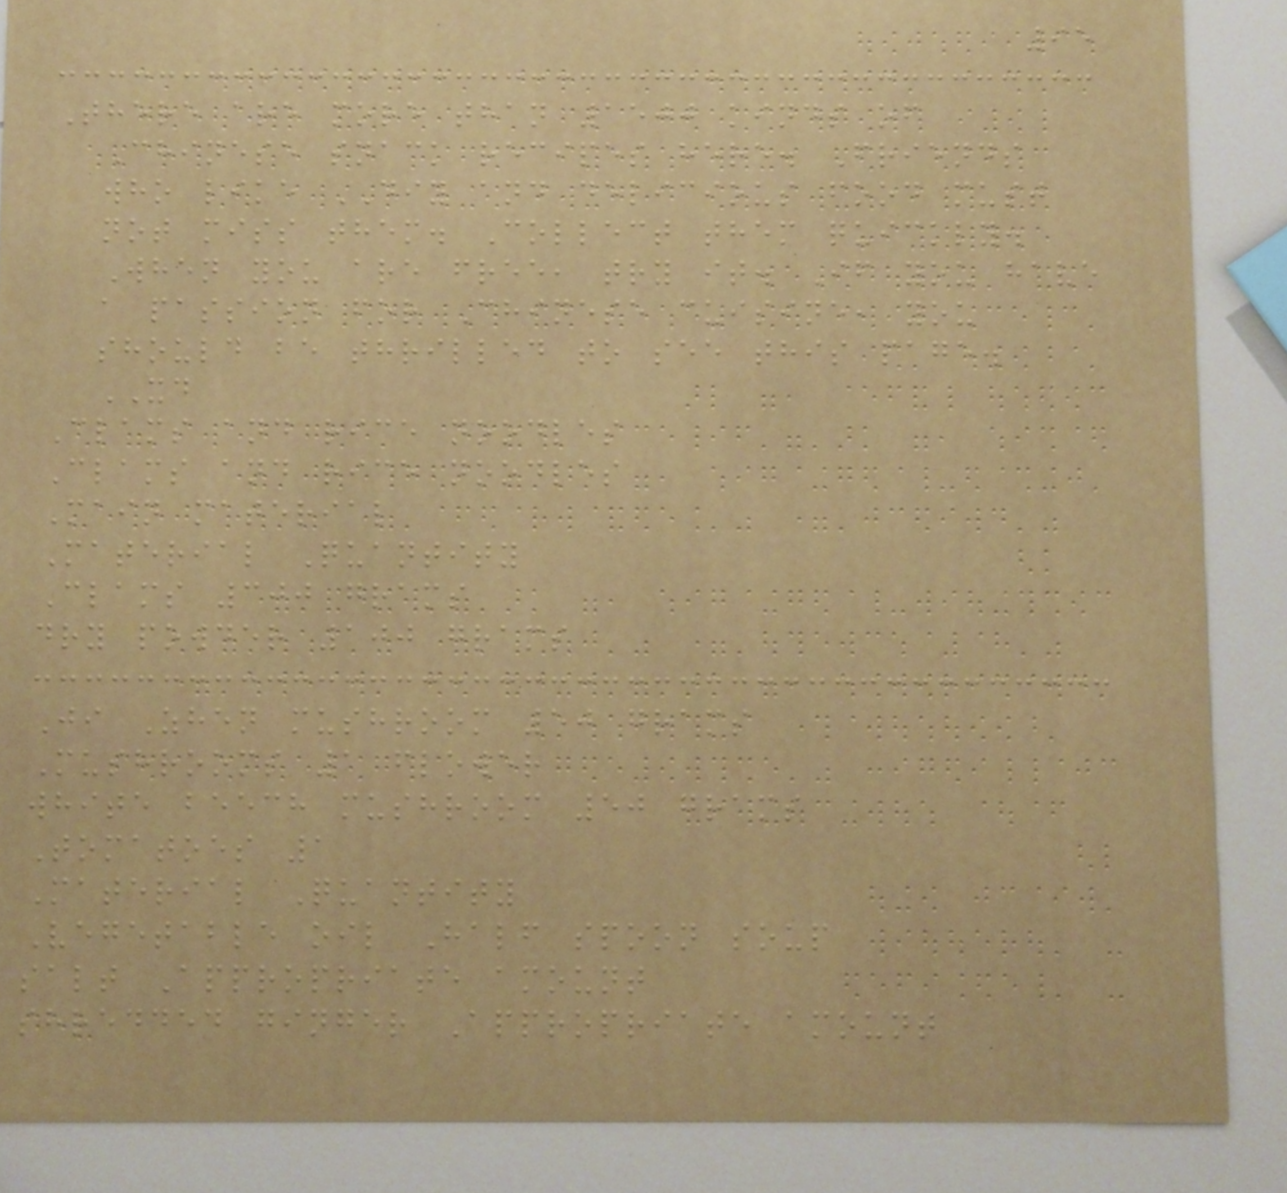95
There are more than 1500 kinds of
Chinese snack recipes here. Friends
who like DIY and delicious food must
not miss them. Collect them quickly.
When you are free, try it. If you have
a passion for Chinese cuisine, you
should be thrilled to see this page.
XD
Clams and rice noodles
Clams and rice noodles
Main material
Material Quantity
Clams 300 grams
dry powder 100 grams
Ji Zhen mushroom 50 grams
Mushrooms 1 flower
white beech mushroom 50 grams
Tomatoes 1
Material Quantity
Vegetable oil Half spoon soup
salt Appropriate amount
shredded ginger Appropriate amount
